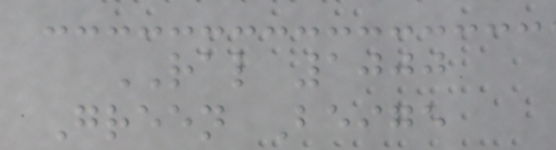RAL 1000
Green Beige
